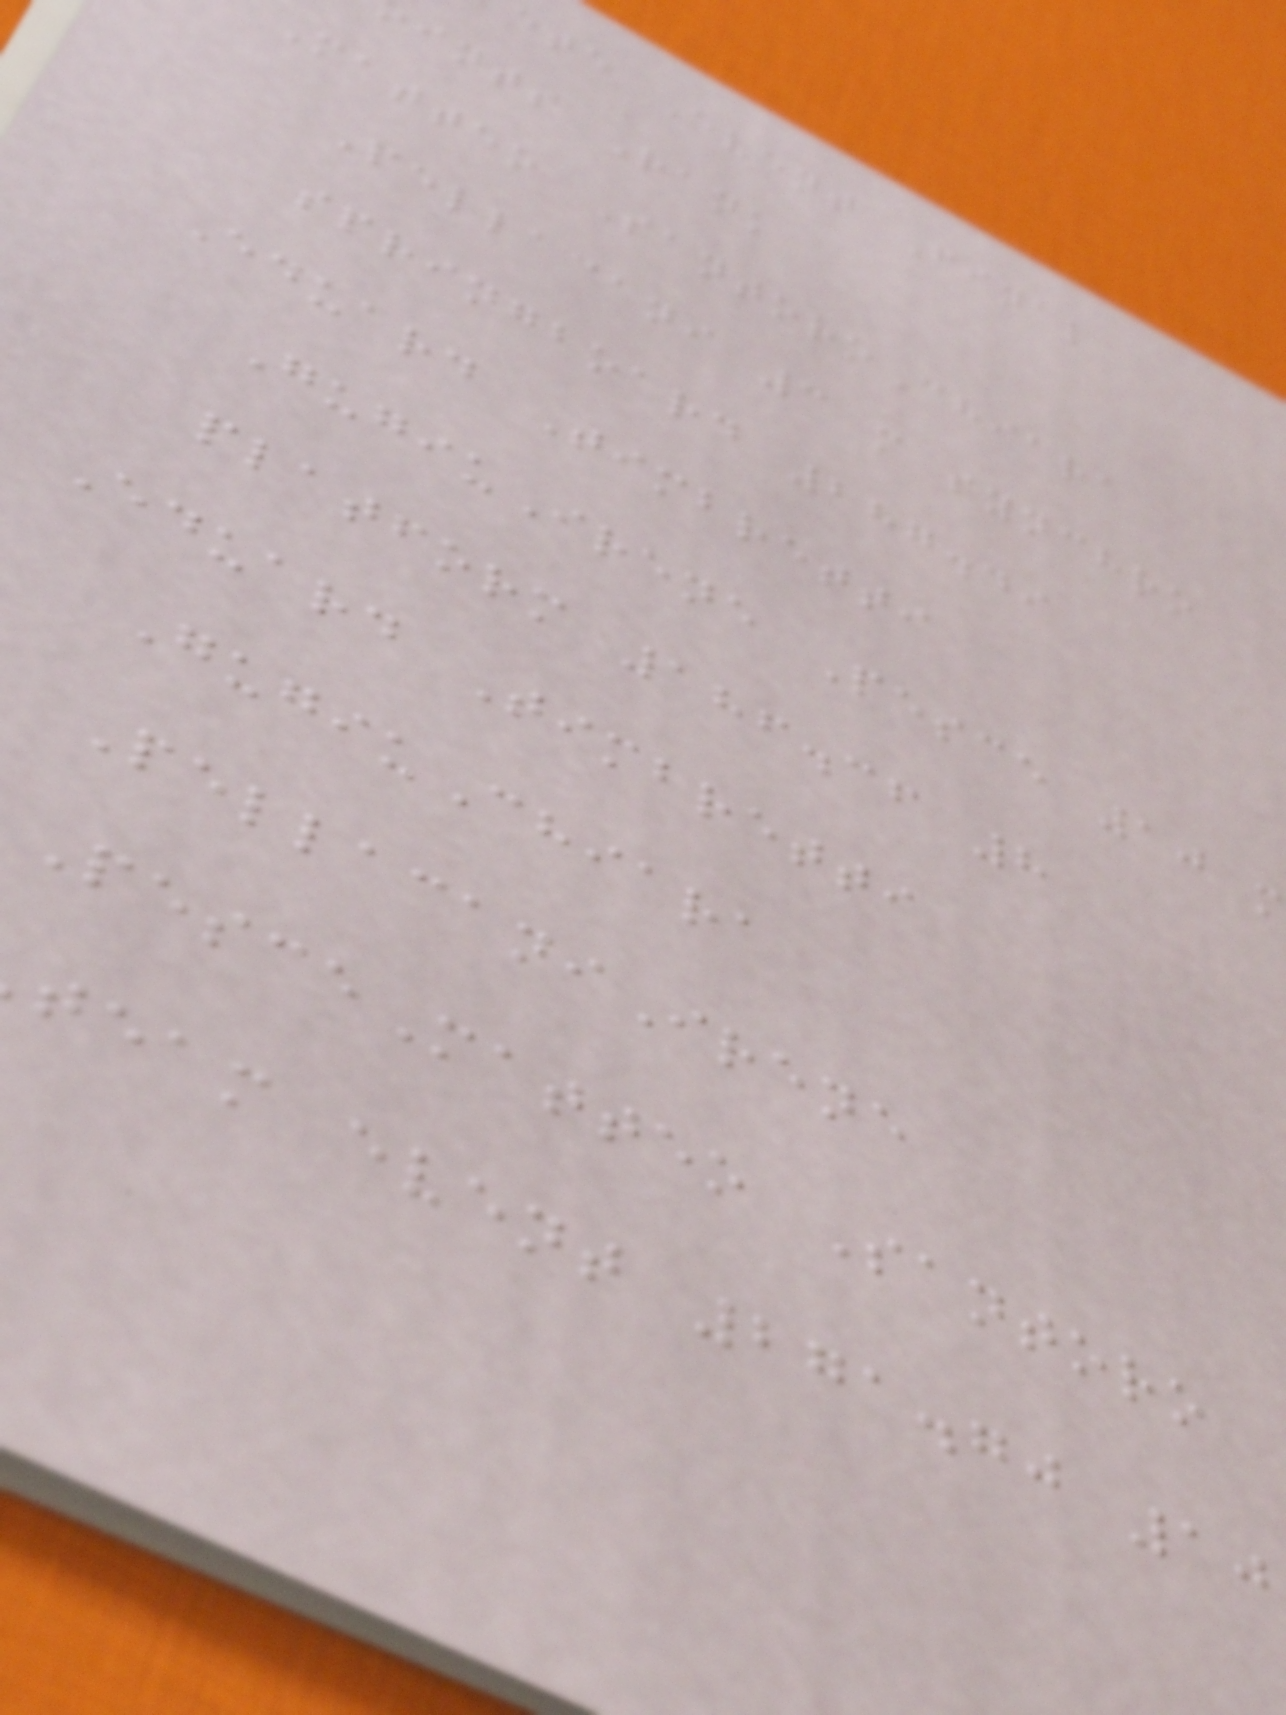ete Event Final
ints Rank
Matteo SantoroChiara
Pellacani 3 m synchro
springboard 287.49
Eduard Timbretti
GugiuIrene Pesce 10 m
platform 186.36 8
Eduard Timbretti
GugiuChiara
PellacaniIrene
PesceMatteo Santoro
team event 271.70 10
